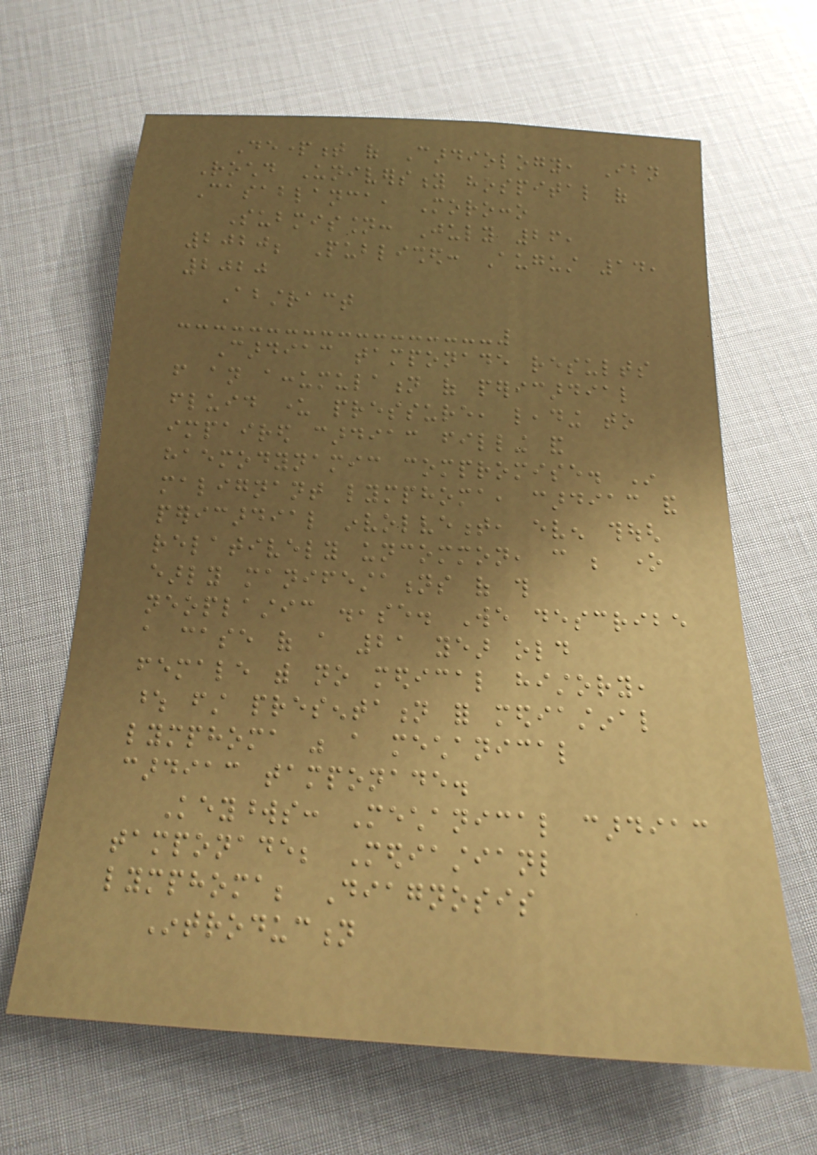Department of Cardiology, Ibn
Rochd University hospital of
Casablanca, Morocco
Submission: July 26,
2020; Published: August 14,
2020
Abstract
Cardiac tamponade results
from an accumulation of pericardial
fluid under pressure, leading to
impaired cardiac filling and
haemodynamic compromise. In
malignant lymphoma, cardiac and
pericardial involvement, even though
relatively uncommon, can be one
early manifestations of this
neoplastic disease. We describe
a case of a 21 year old
female with no medical history,
whose first presentation for mediastinal
lymphoma was a mechanical
cardiac tamponade.
Keywords: Mechanical cardiac
tamponade; Mediastianl
lymphoma; Diagnosis
Introduction
